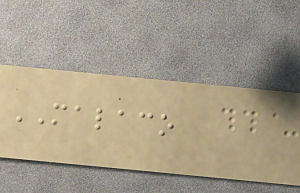MALACO
